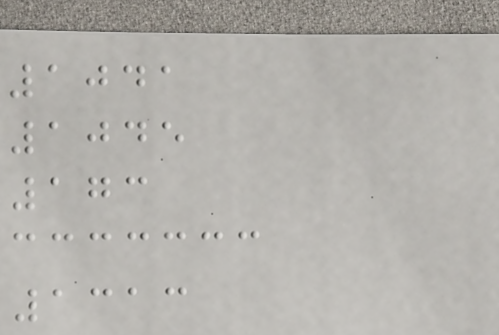1041
1045
173
1313
